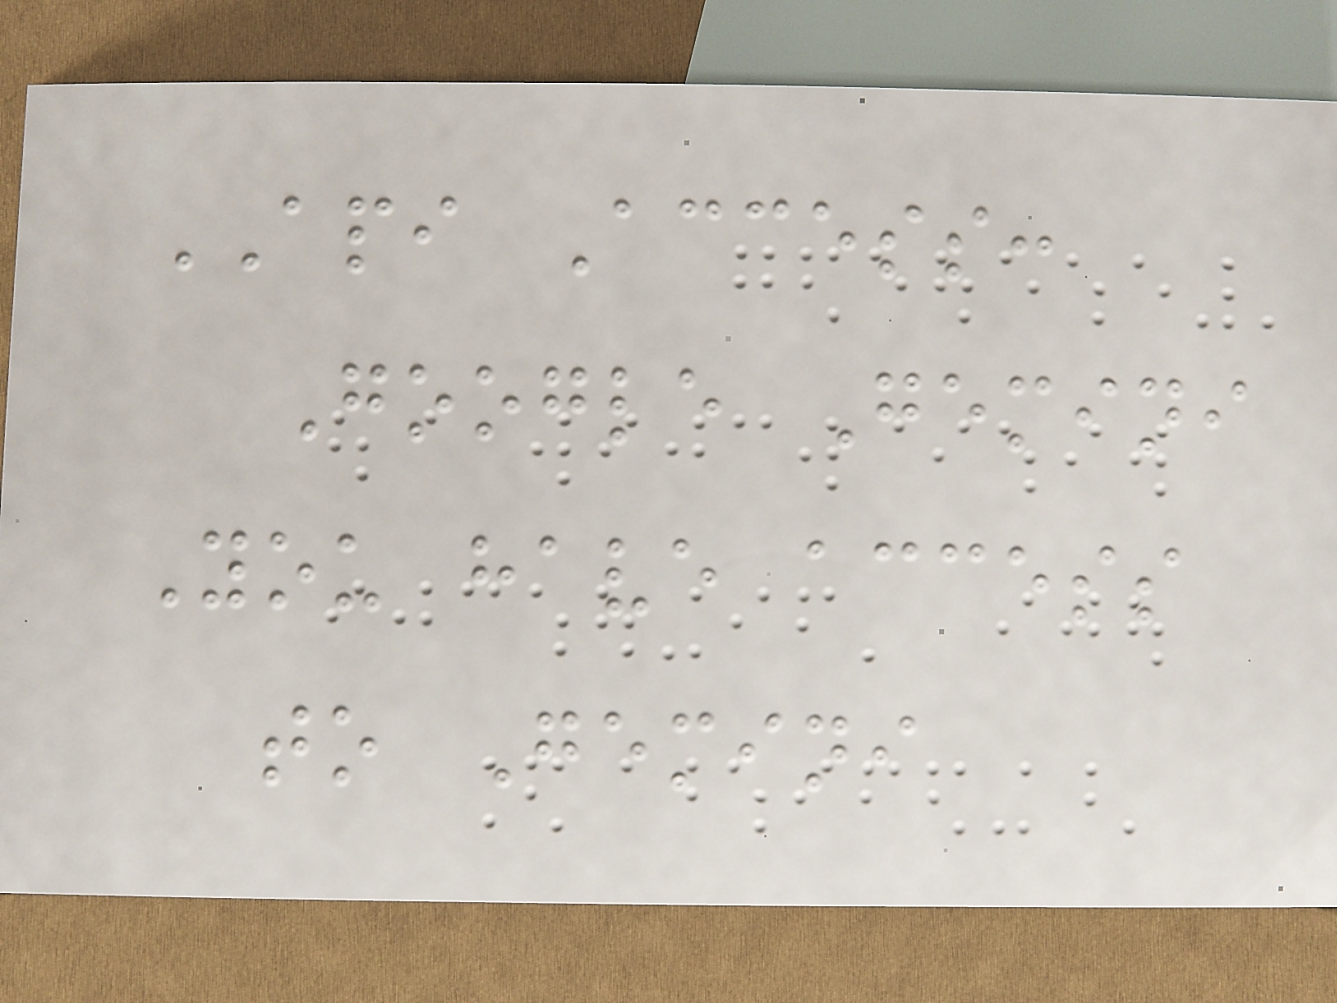API Access:
Google Gemini
You have access
to Gemini
